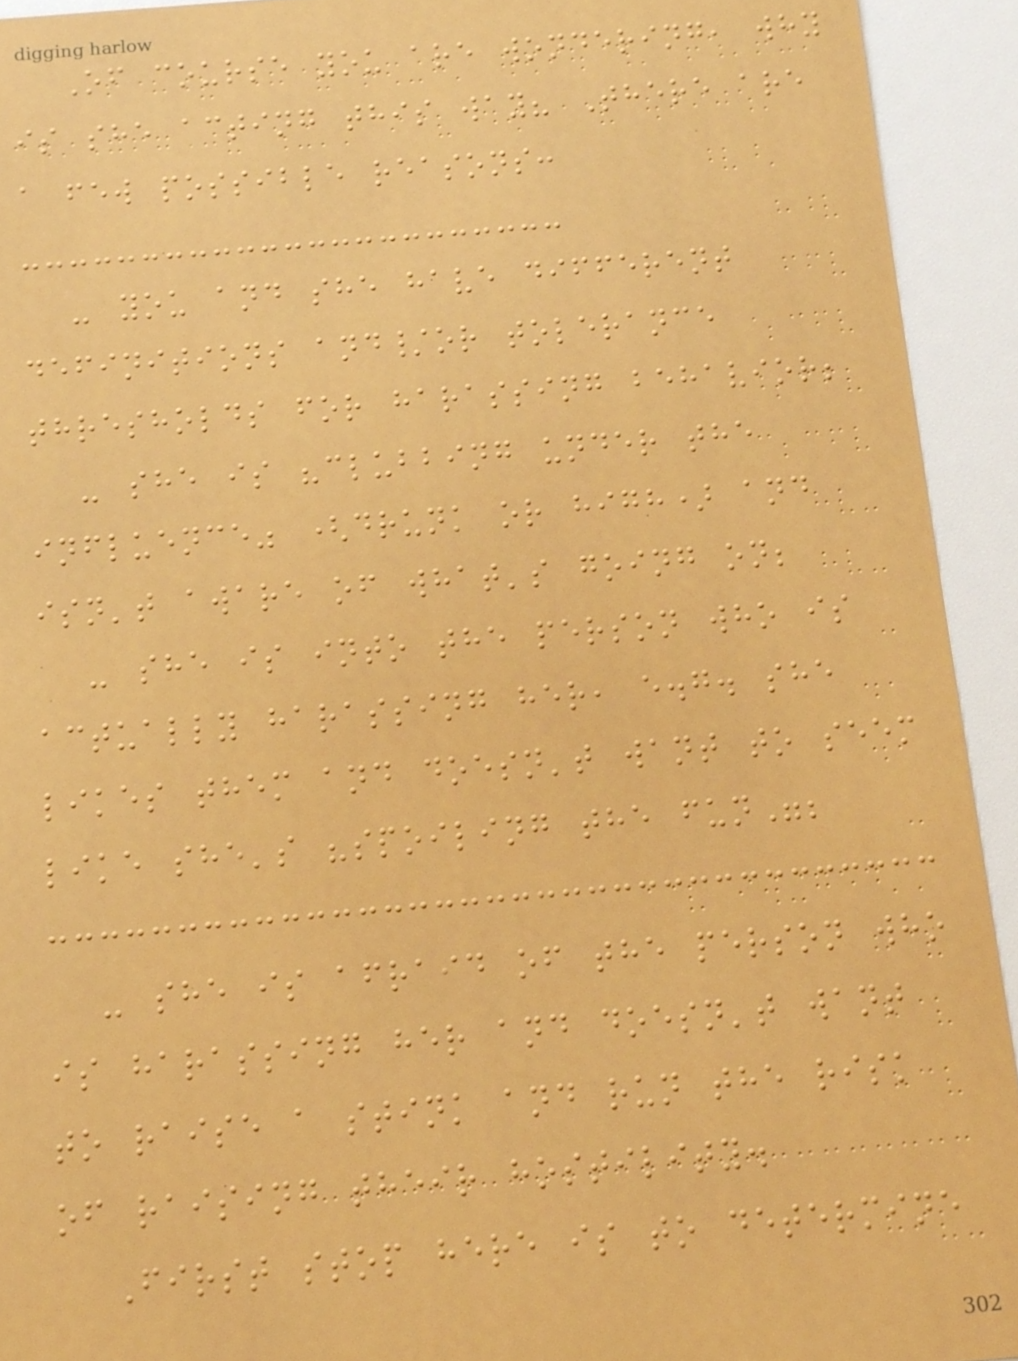Of course you are wondering, why
is she acting this way? There are
a few possible reasons:
- you and she have different
definitions and/or tolerance
thresholds for harassing behavior;
- she is "clubbing under the
influence" (drunk or high) and
isn't aware of what's going on;
- she is into the person who is
actually harassing her, e.g. she
likes them and doesn't want to seem
like she's "spoiling the fun";
- she is afraid of the person who
is harassing her and doesn't want
to raise a stink and run the risk
of raising their hostility.
First stop here is to determine
